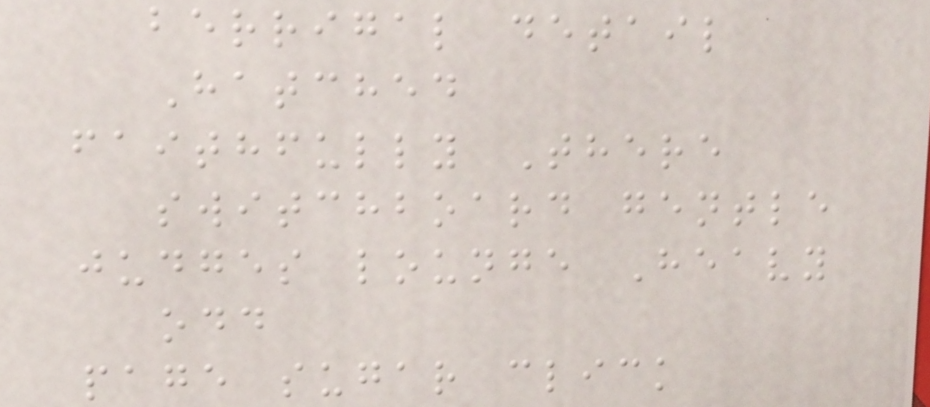berrigal detail
Hatched
faithfully There
switchboard gentle
judges lounge Heavy
odd
page sugar click
